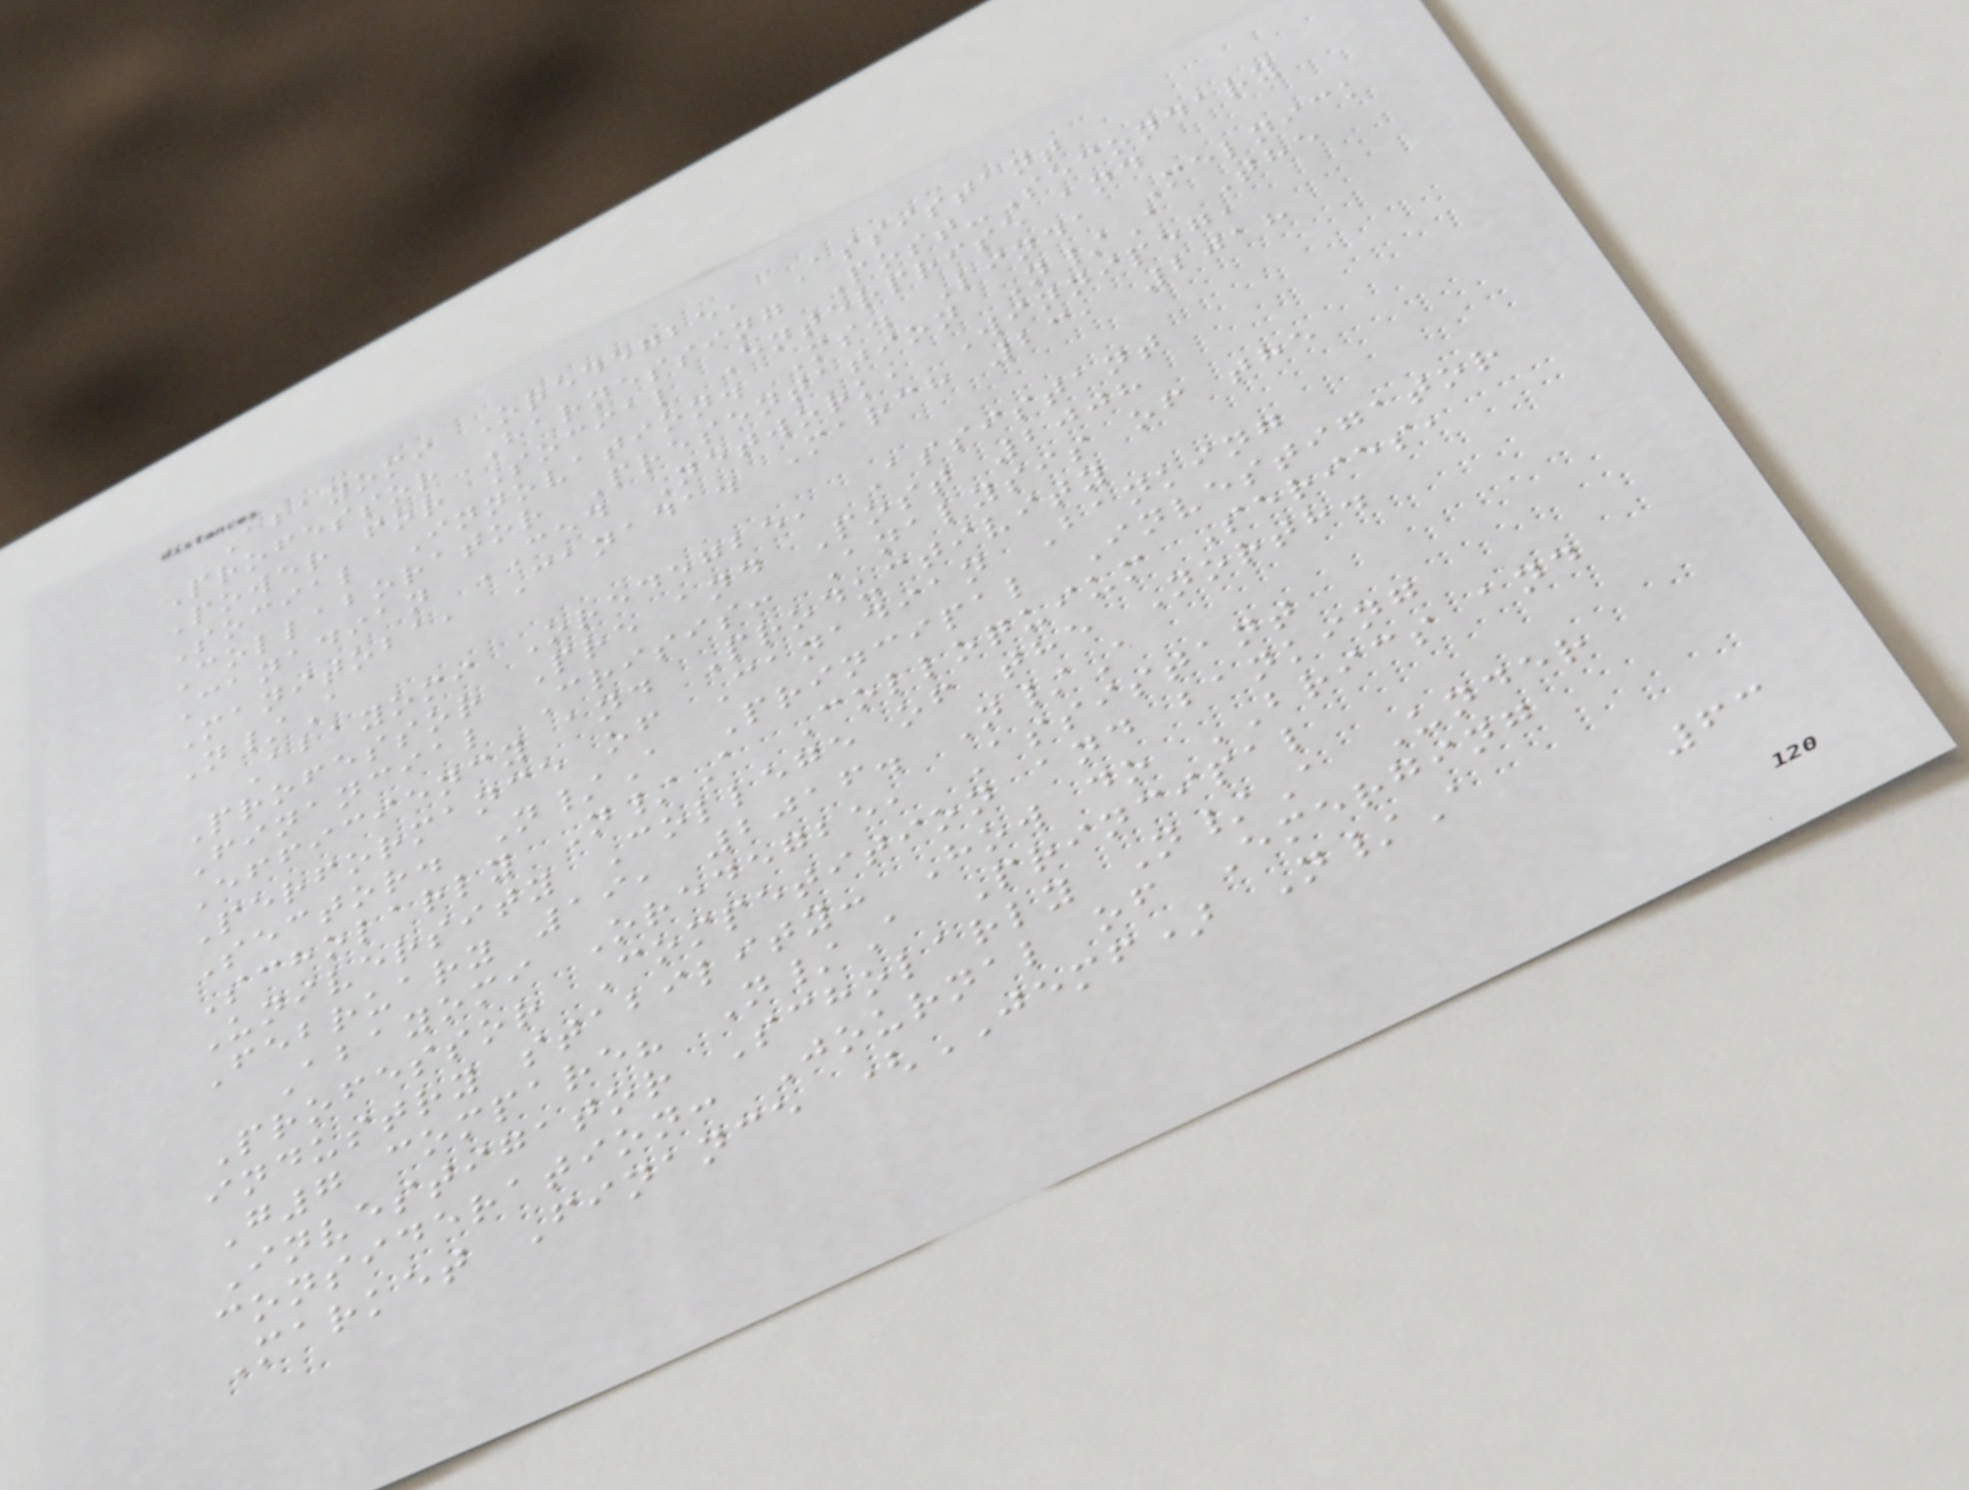Abayomi Oredegbe, Assistant
Professor Harnessing Post-Secondary
Power for Social Enterprise and
Social Innovation. Ms. Linda Melnick
Collaborator Presentation N/A The
Canadian CED Network, Winnipeg,
Manitoba, Canada. March 23, 2018
N/A
Abayomi Oredegbe, Assistant
Professor Pre and Post 2008
Financial Crisis: Analysis of the
Efficiency and Productivity
Performance of Canadian Banking
Sector. N/A Principal Investigator
Scholarly N/A Colloquium Series,
University College of the North.
February 19, 2016. N/A
Abayomi Oredegbe, Assistant
Professor Competition and banking
industry stability: How do BRICS and
G7 compare? N/A Principal
Investigator Scholarly N/A Under
consideration: Journal of Emerging
Market Finance (JEMF) N/A
63
